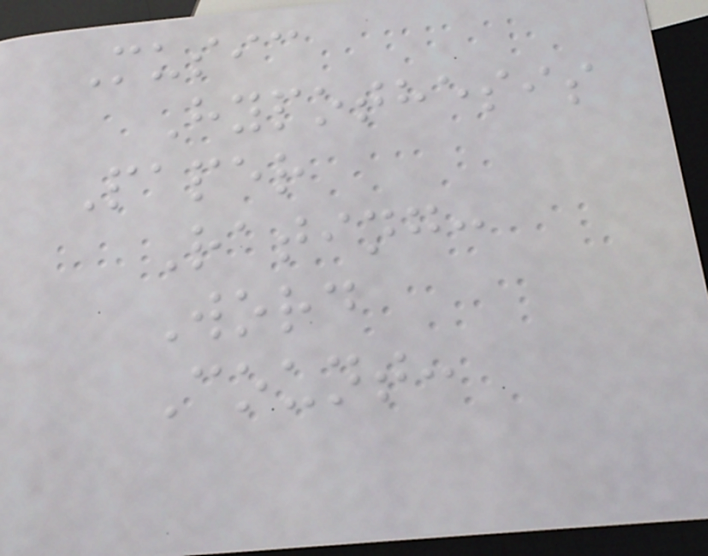Music
Hypothesis
Paper
Rating:
Word
Count:
